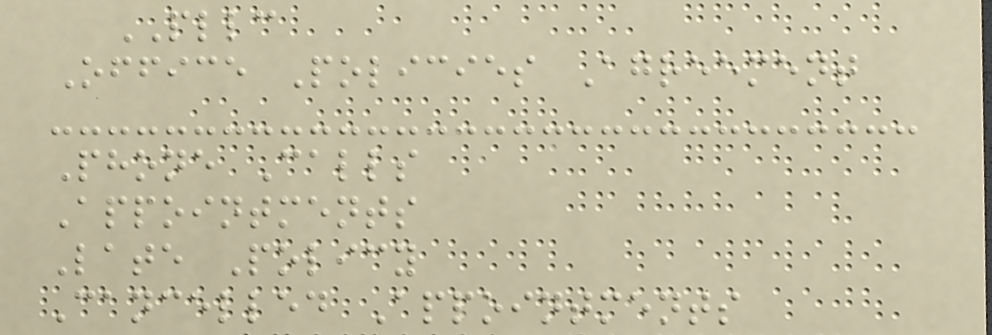PLLC
Office Policies Agreement
Phone Calls
Appointments
Late Policy
Cancelled Appointments
